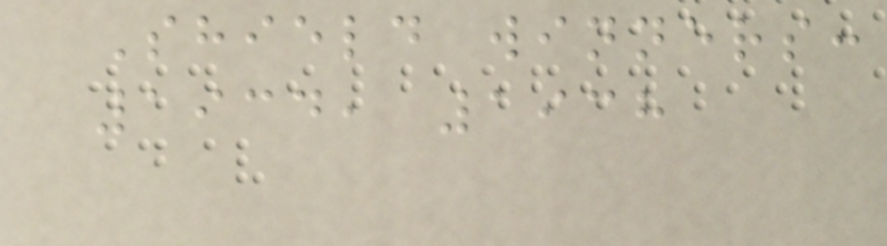Shield winners:
1934, 1938
